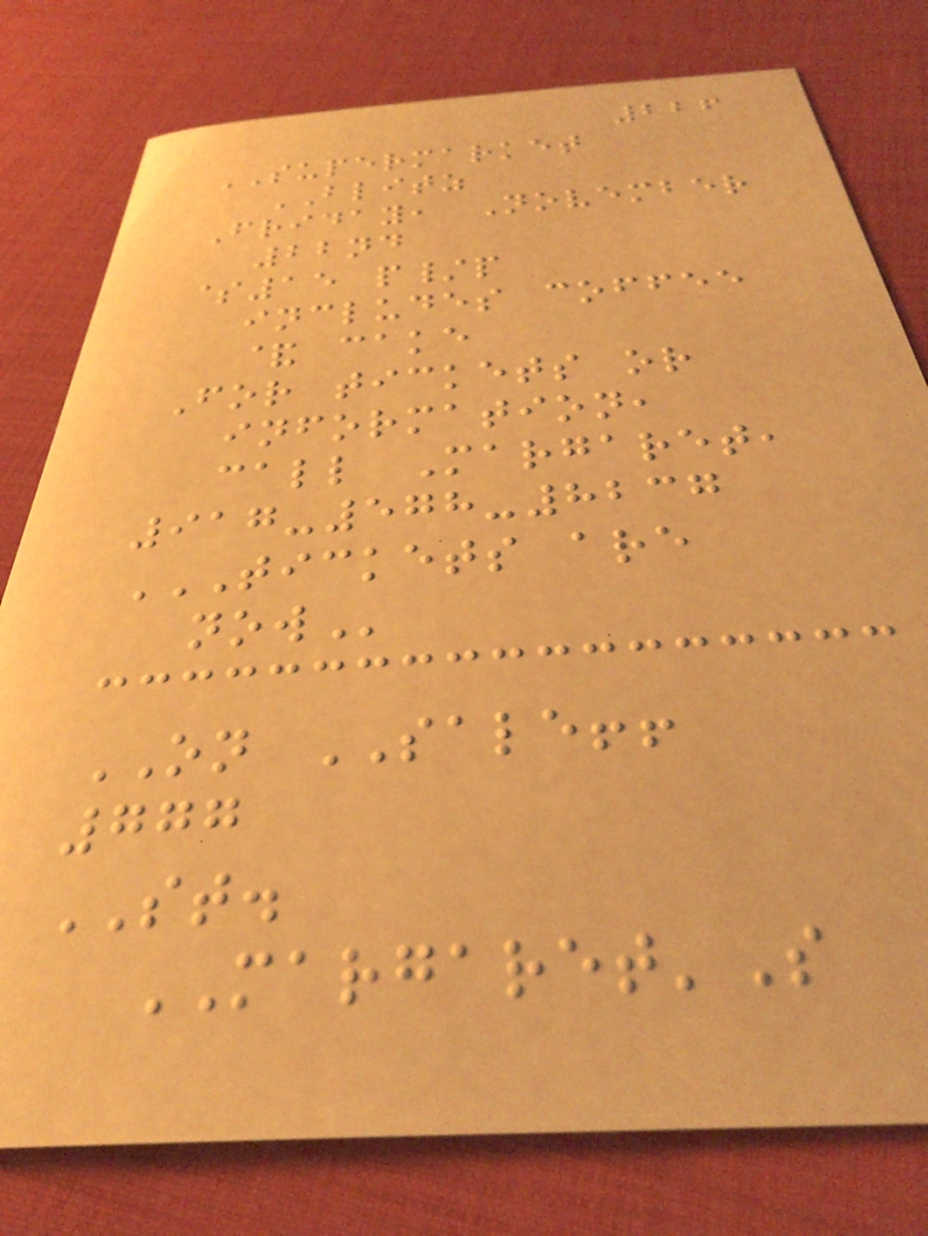226
SUPERMARKET
BLITZ
Friday, November
22nd
$15 p/p
includes coffee
& cake
For tickets or
information,
call Margaret,
917-578-8237
TICKETS ARE
NOW
ON SALE!!
777
ST.
MARGARET'S
